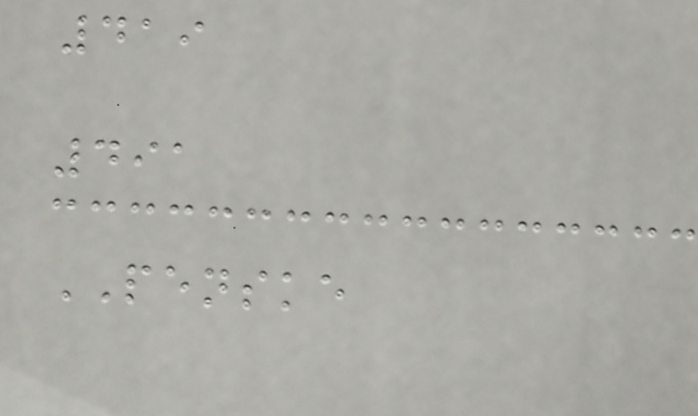419
491
PENSKE
